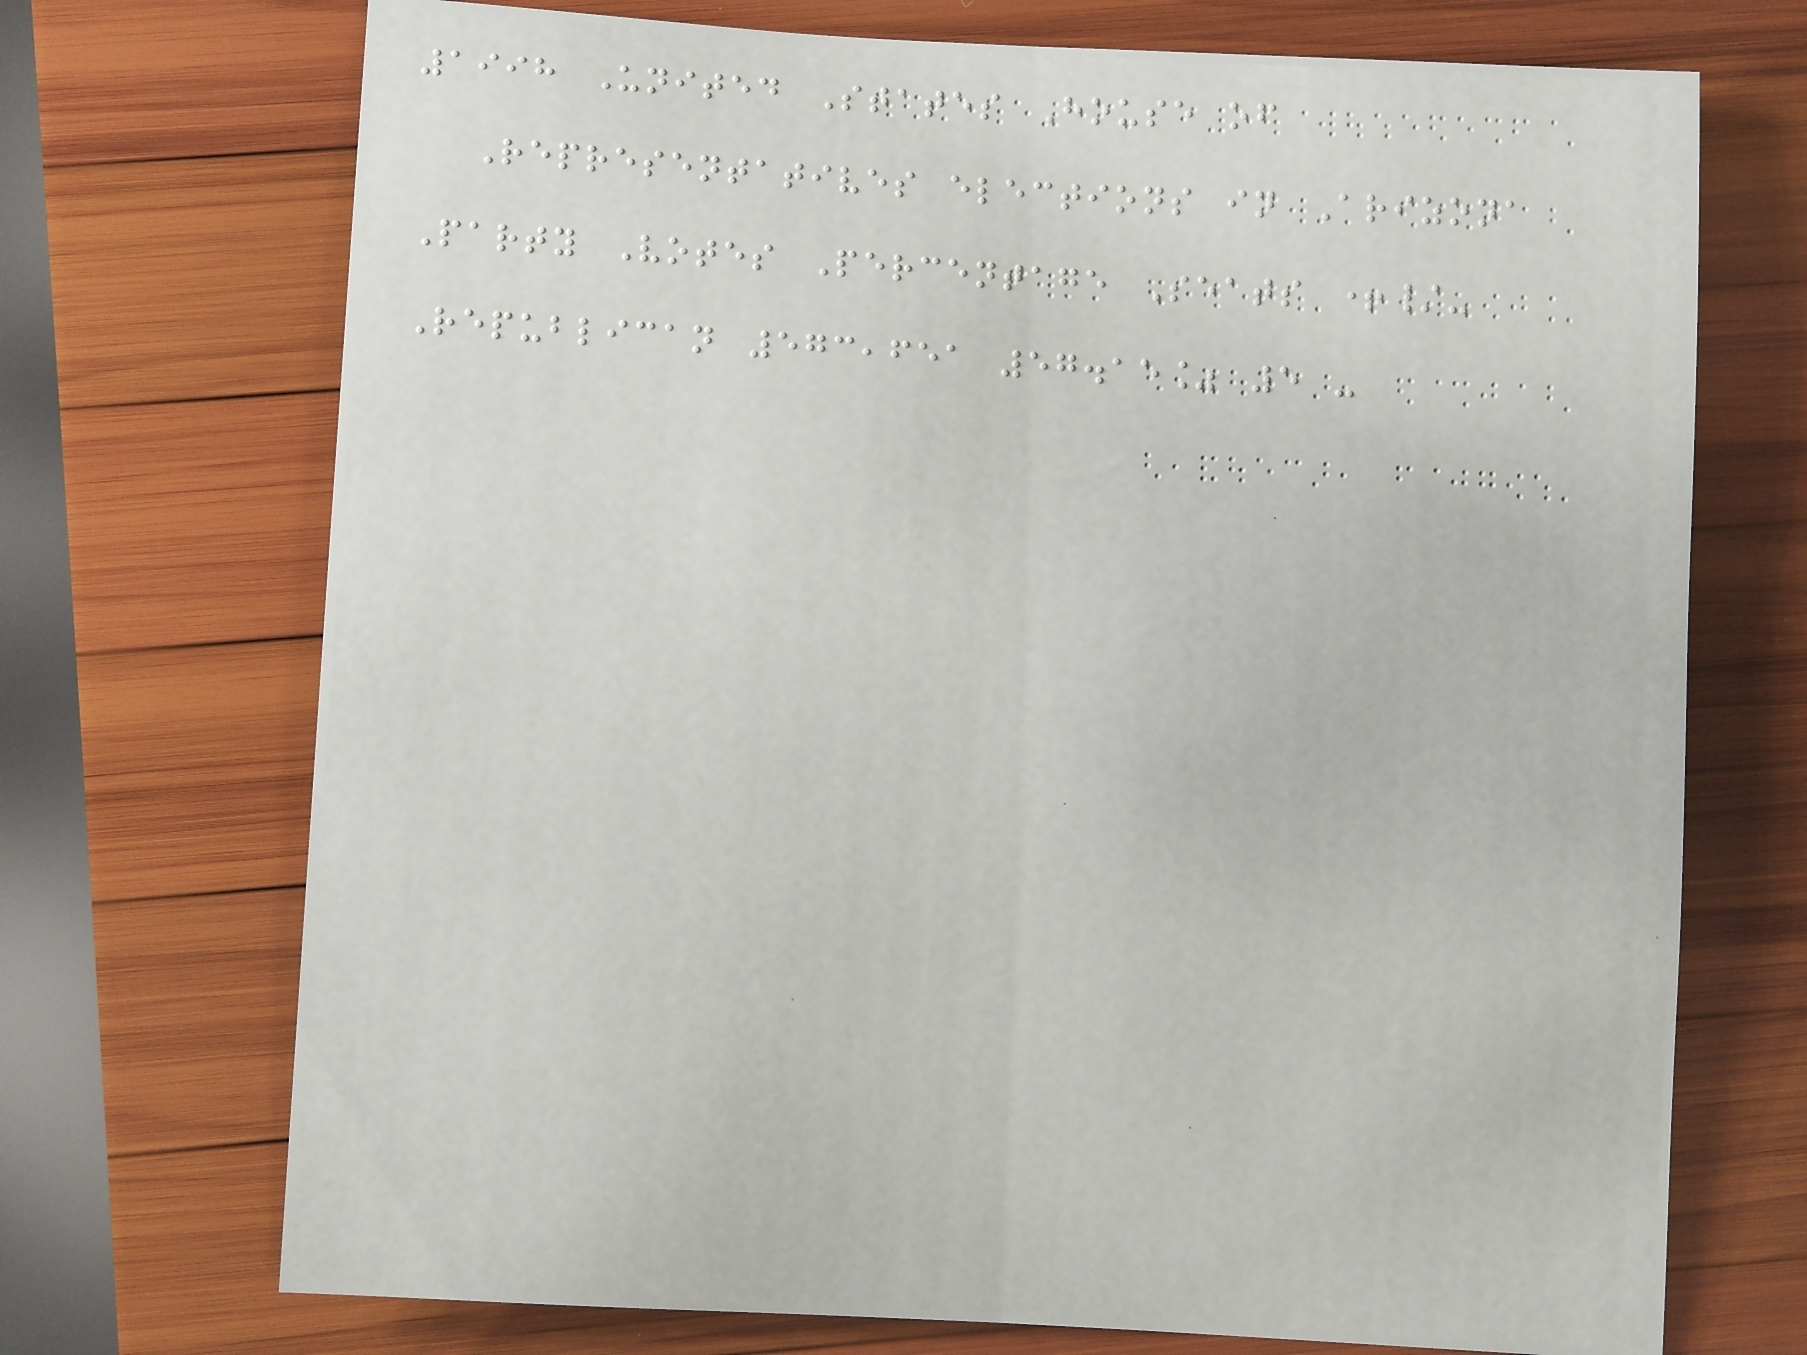1998 United States House of
Representatives elections in Arizona
Party Votes Percentage Seats +/-
Republican 573,651 57.15% 5 -
